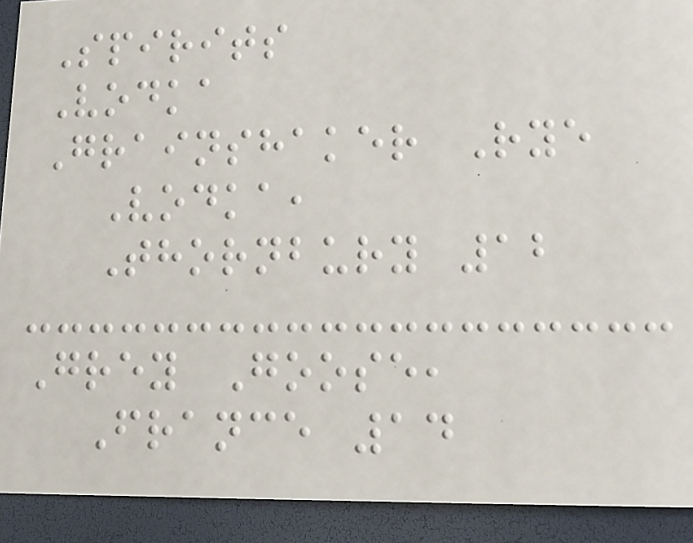Spirits
Vodka
Grainshaker Rye
Vodka,
Thornbury 12
Grey Goose,
France 14
